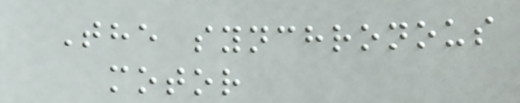The synchronous
motor
